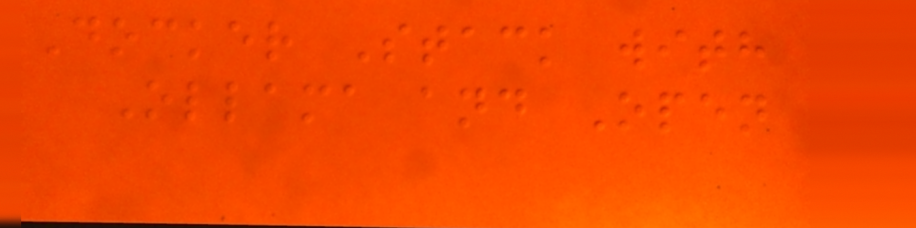Docker Stack with
Ollama and Open
